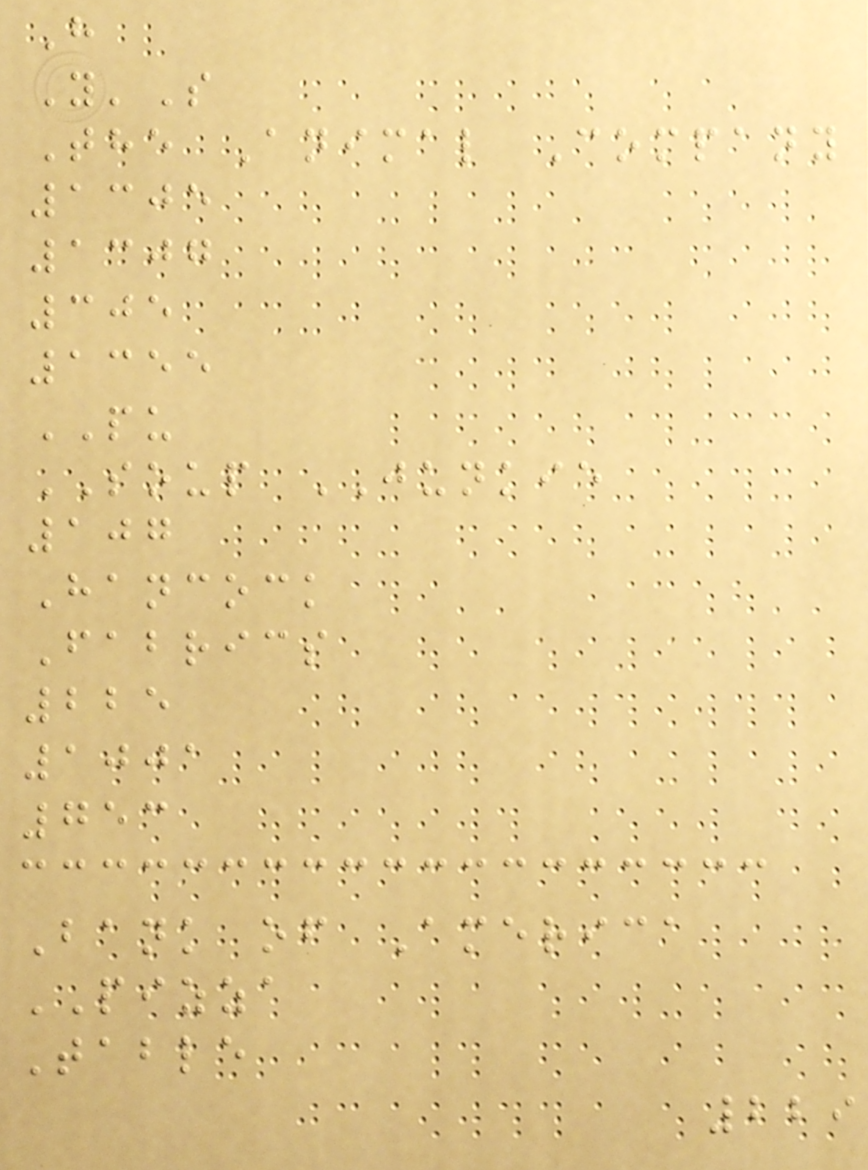H
Y'S
The Animal Company
1305
1307
305
1355
PU
SOUP JUNKIE
107
Hancock
Fabrics
225
1001
753
Bank of America
PIZZA
Table
229
